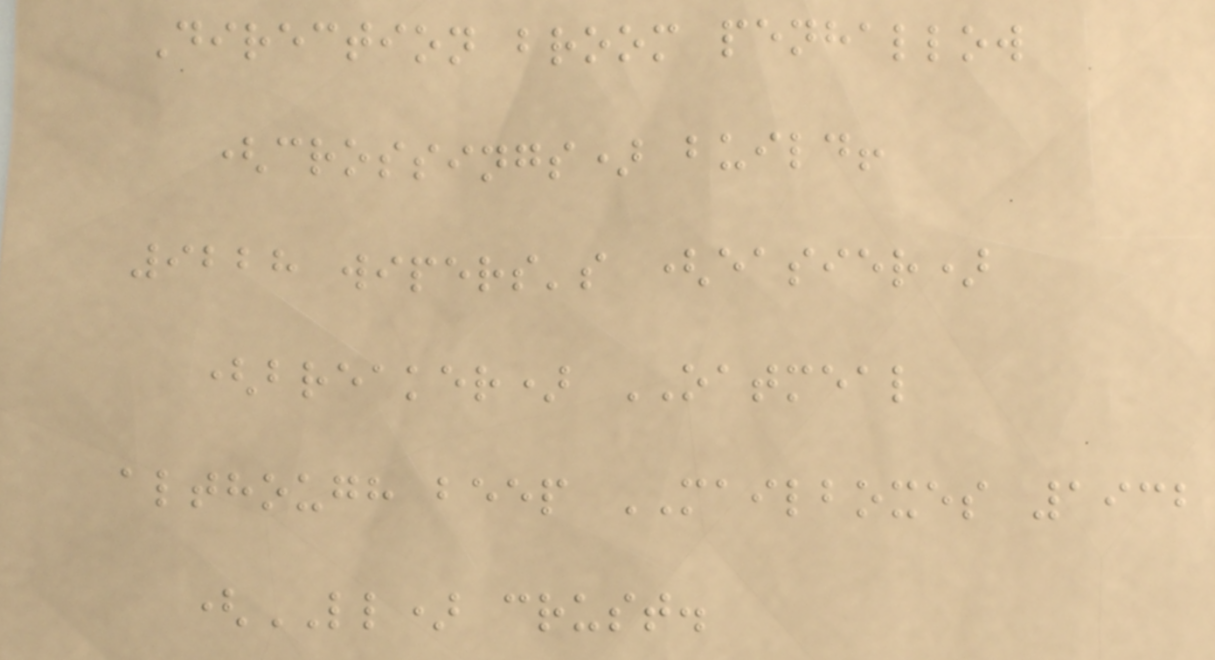Direction broom penhallow
(crossings) build!
9228 wipers's (easier)
(breaker) OATMEAL
although beep MAILBOXES 1932
(LL) crust.
